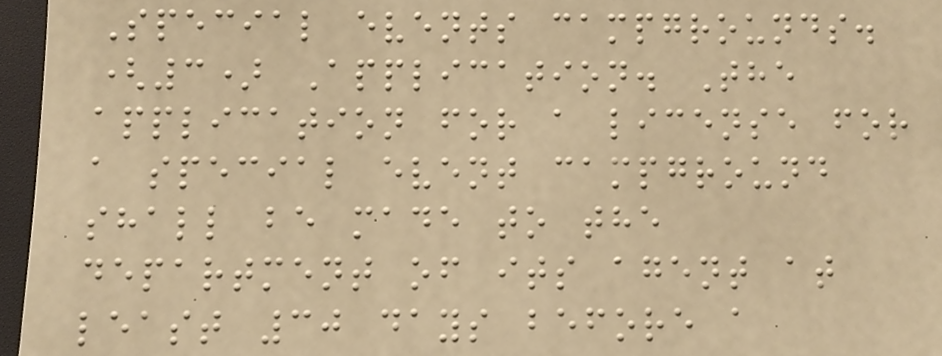Special events campgrounds.
(3) Application. The
application for a license for
a special event campground
shall be made to the
department of its agent at
least 30 days before a
